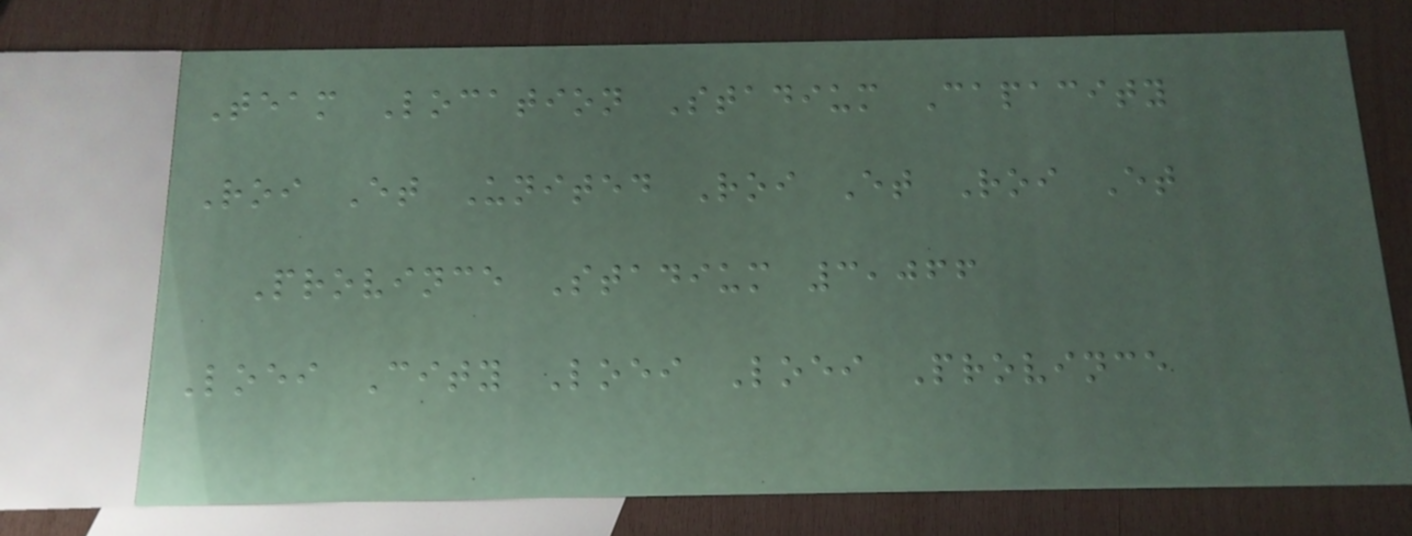Team Location Stadium Capacity
Roi Et United Roi Et Roi Et
Province Stadium 3,066
Loei City Loei Loei Province
